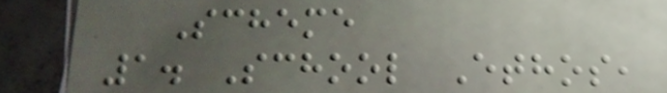Scheme
1. School Ethos,
